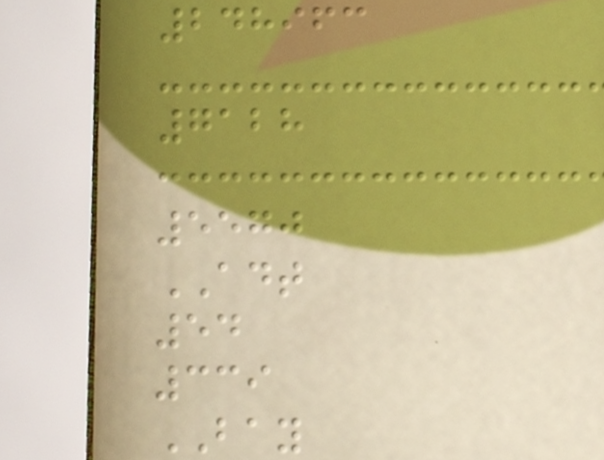248963
7128
5570
ADT
54
339
BAY
